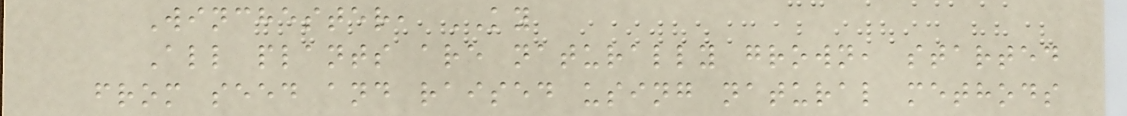Winchester, KY
All plants are naturally grown, started
from seed and raised using natural methods
